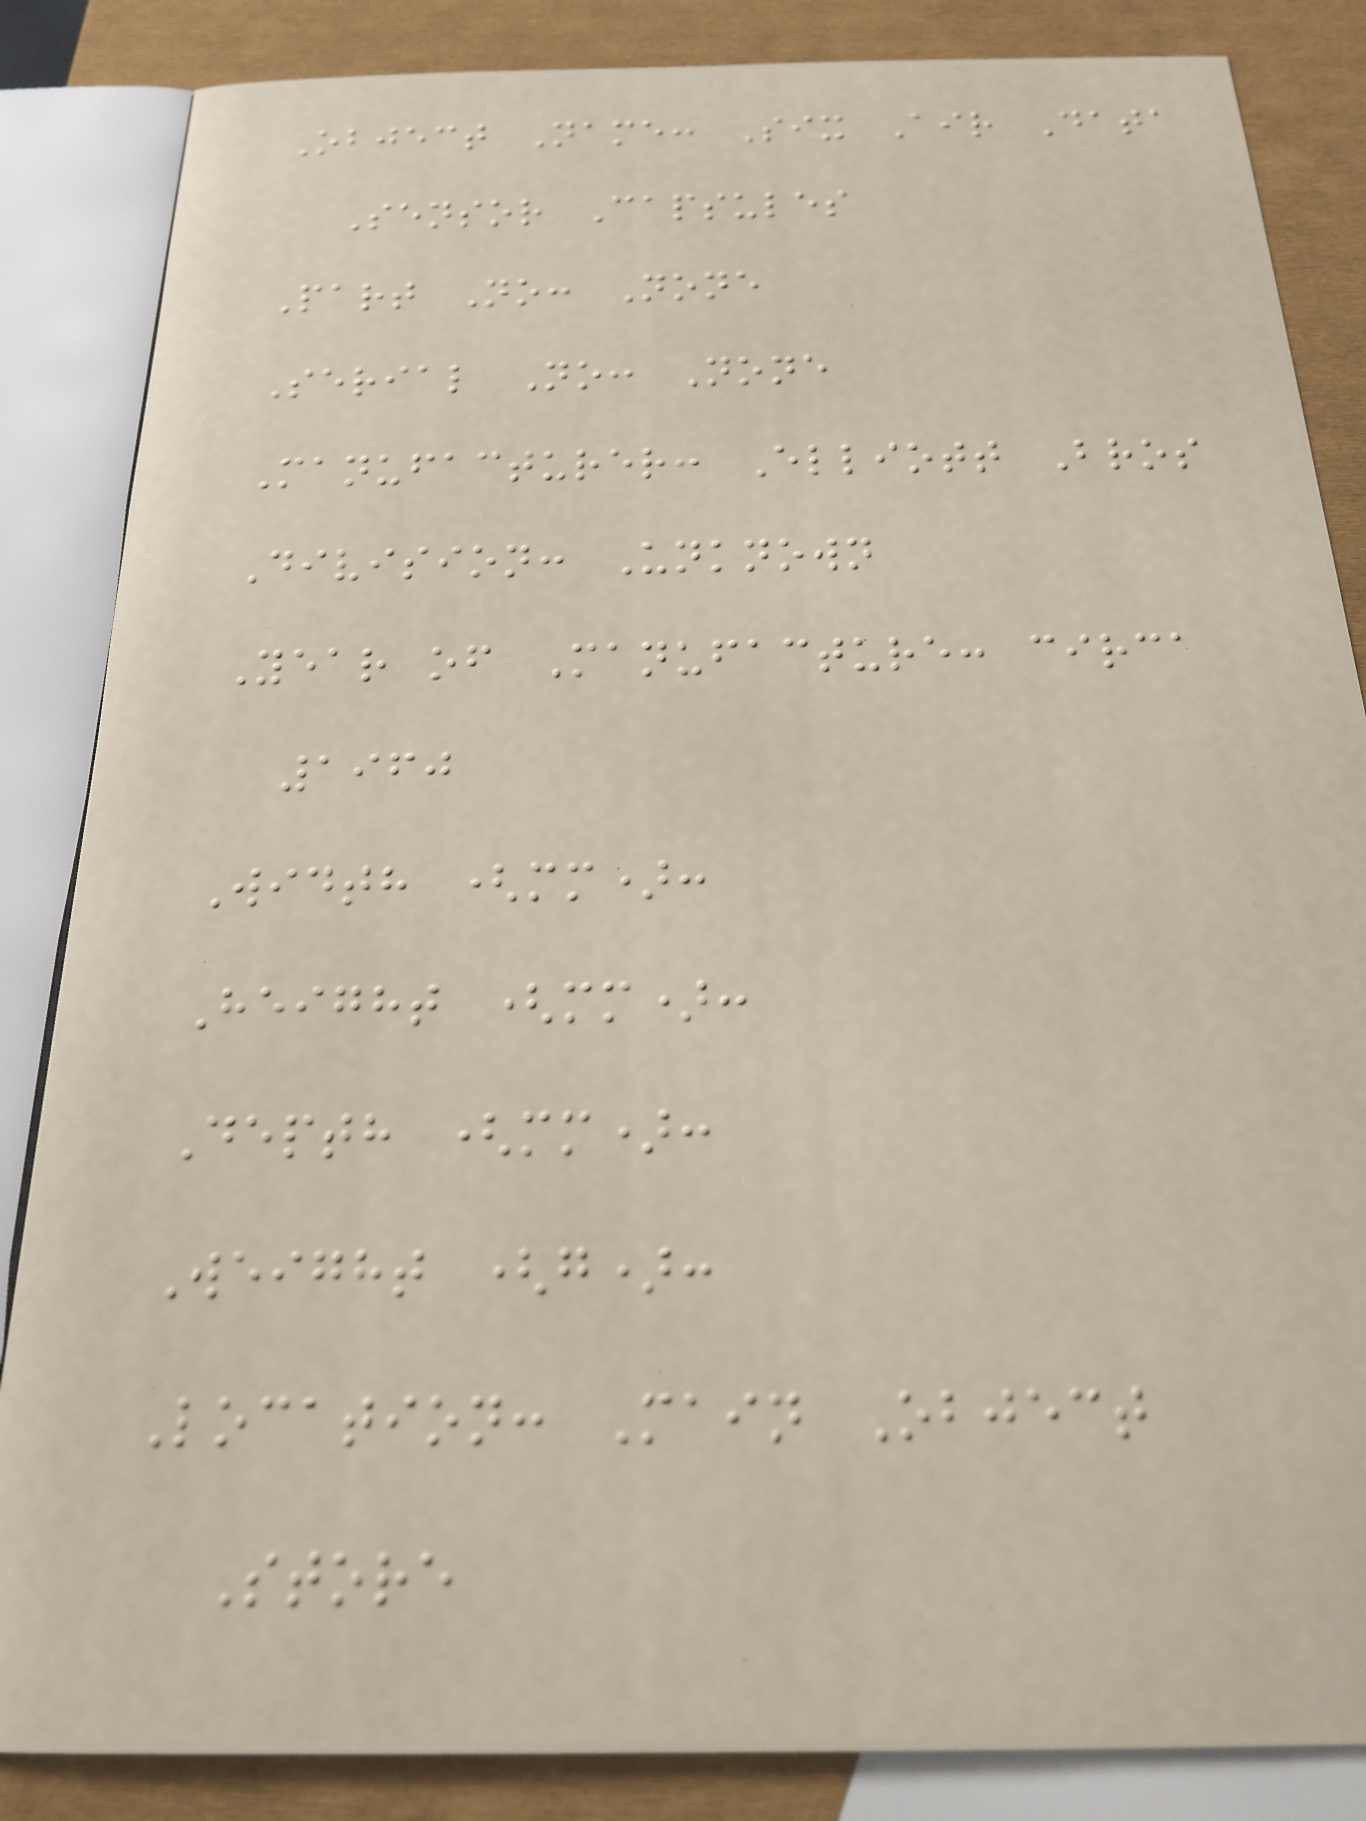Object Name: Six Air Data
Sensor Capsules
Part No: None
Serial No: None
Manufacturer: Elliott Bros
Division: Unknown
Year of Manufacture: circa
1960
Width (mm):
Height (mm):
Depth (mm):
Weight (g):
Location: Main Object
Store
